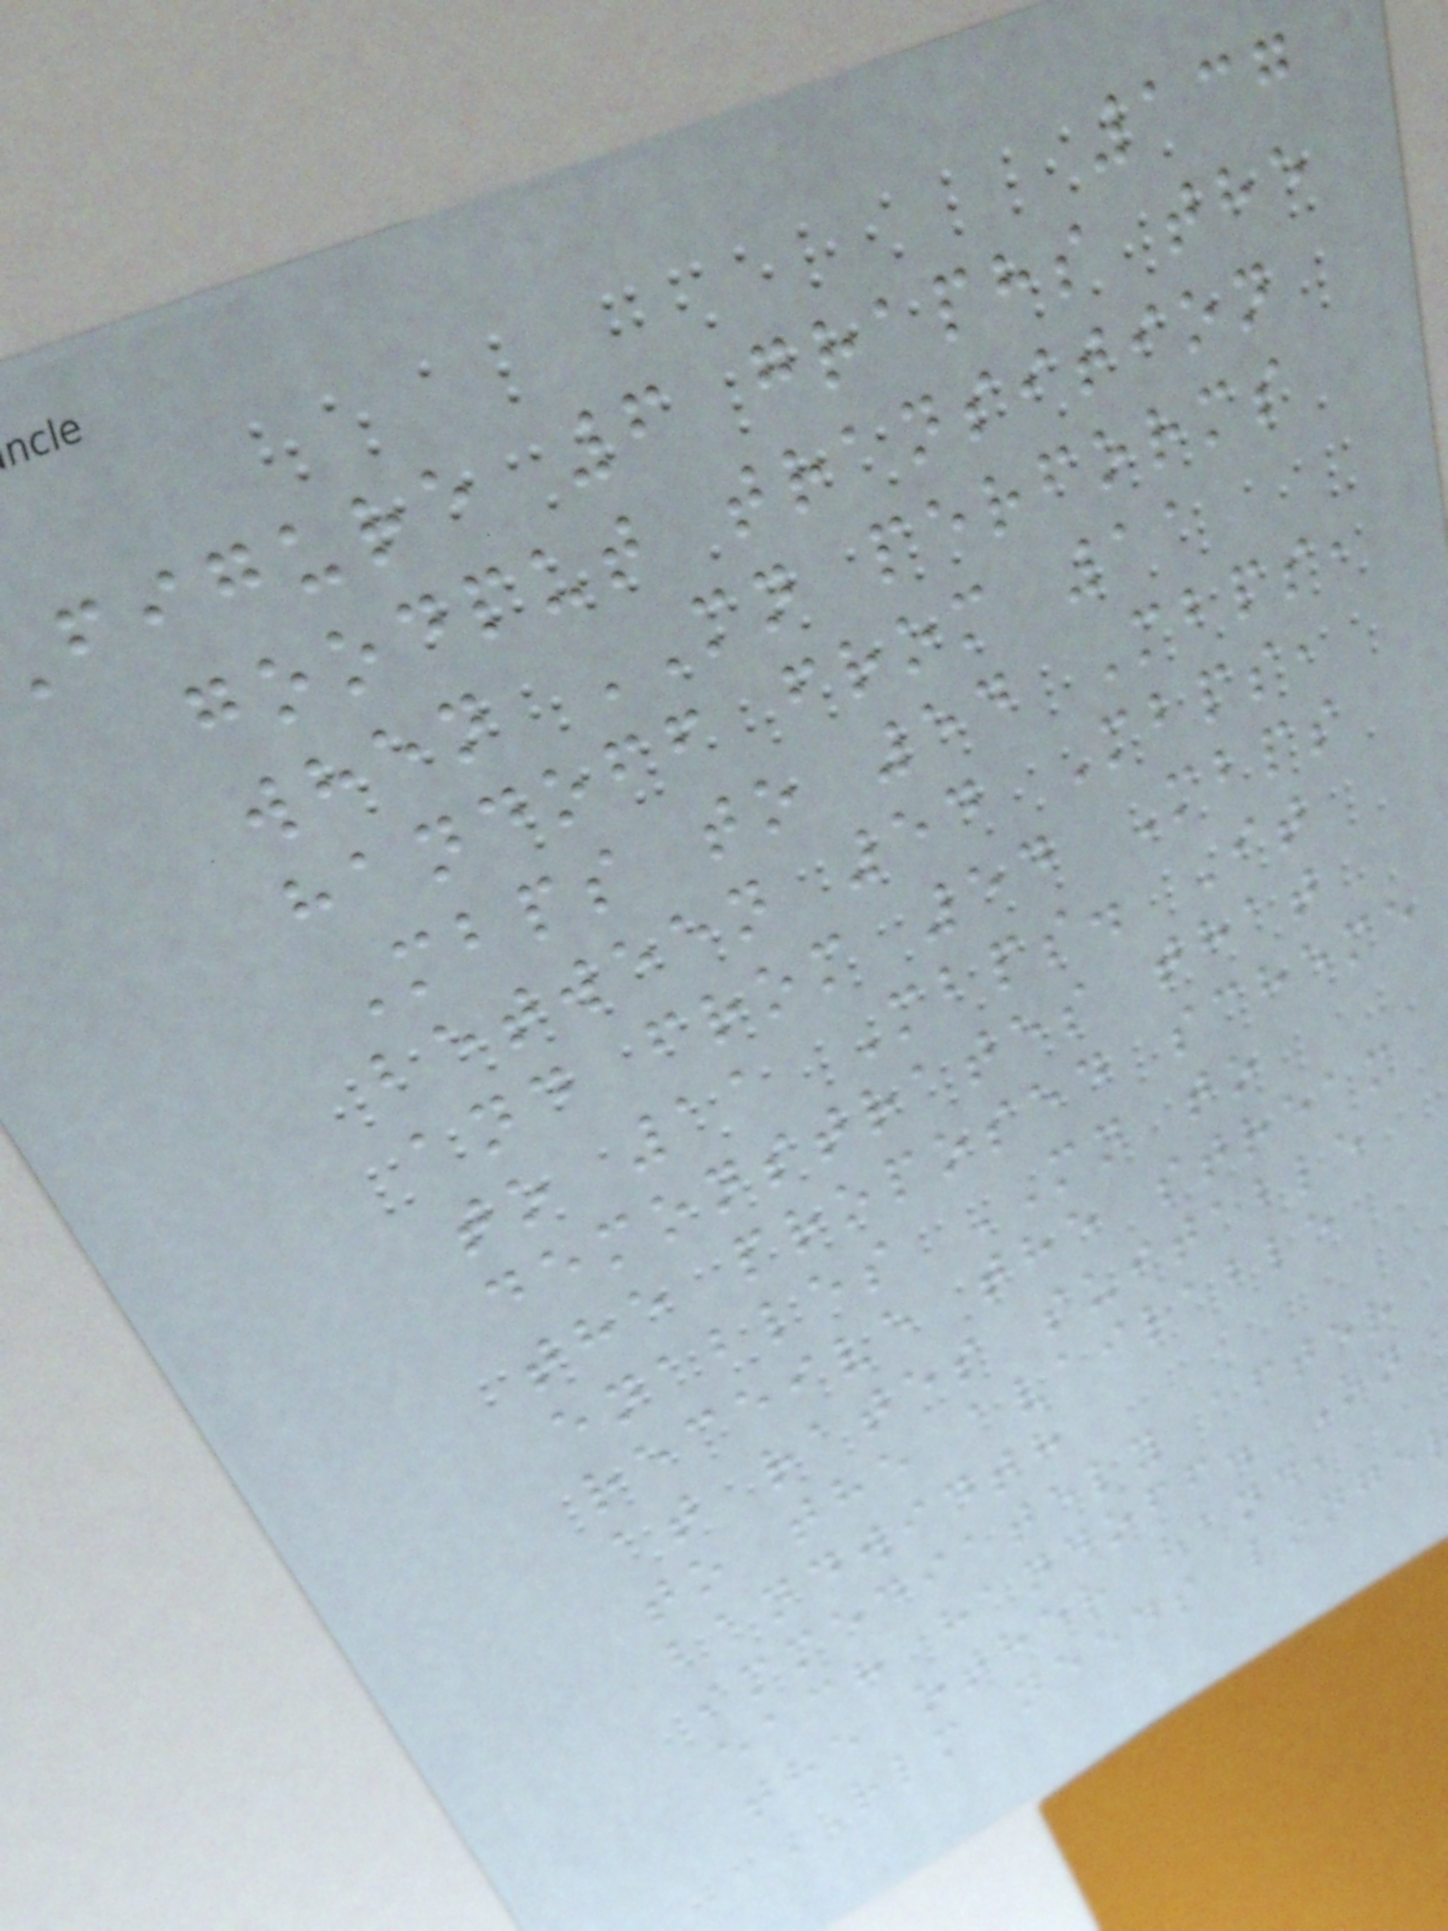137
figure 6 graphs the
goodput transition
when MN performs
handoff from 11
Mbps to 54 Mbps,
between 54 Mbps,
and from 54 Mbps
to 11 Mbps. It
demonstrates that
the proposed scheme
enables MN to
receive the stream
at rates suitable
to the available
bandwidth
immediately after
each handoff. On
the other hand,
RLM needs longe
